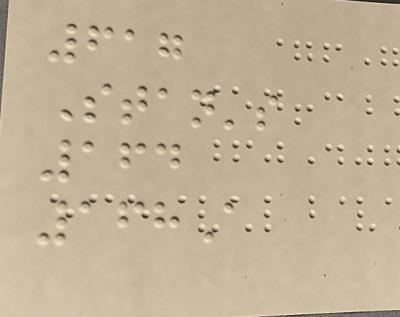617
Stan's
164
168A
